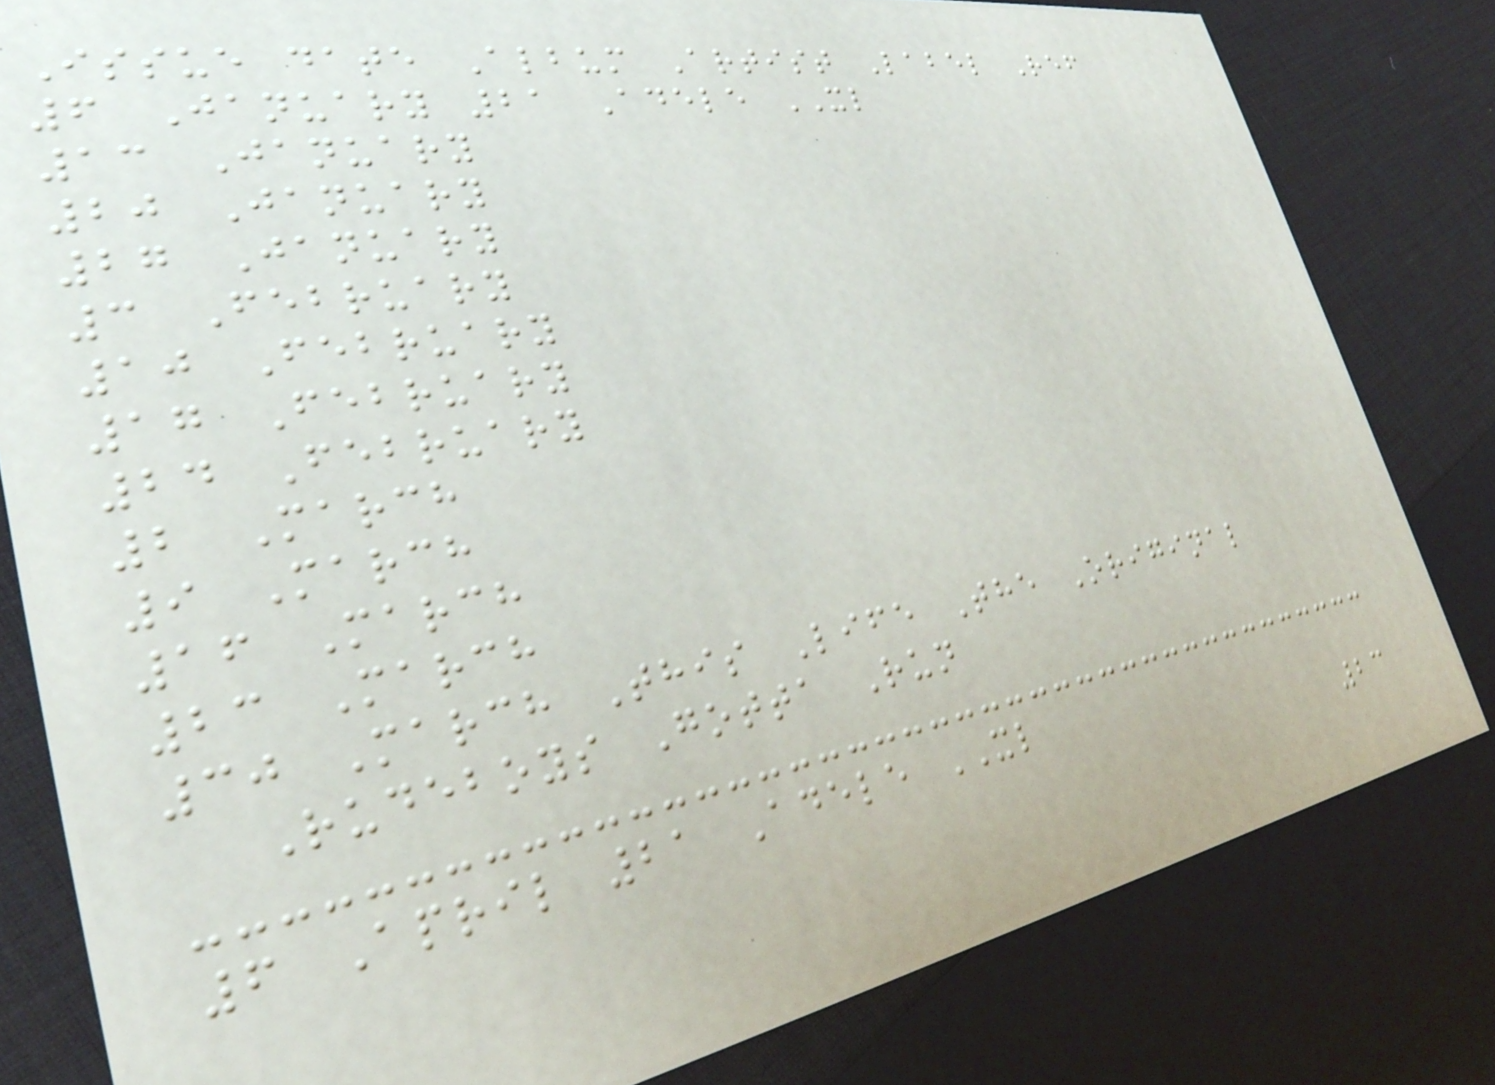Issue date Album Artist Label Ref
6 January 21 Adele XL
13 January
20 January
27 January
3 February
10 February
17 February
24 February
2 March
9 March
16 March
23 March
30 March This Life The Original
Rudeboys Gotta Run
6 April 21 Adele XL
23
